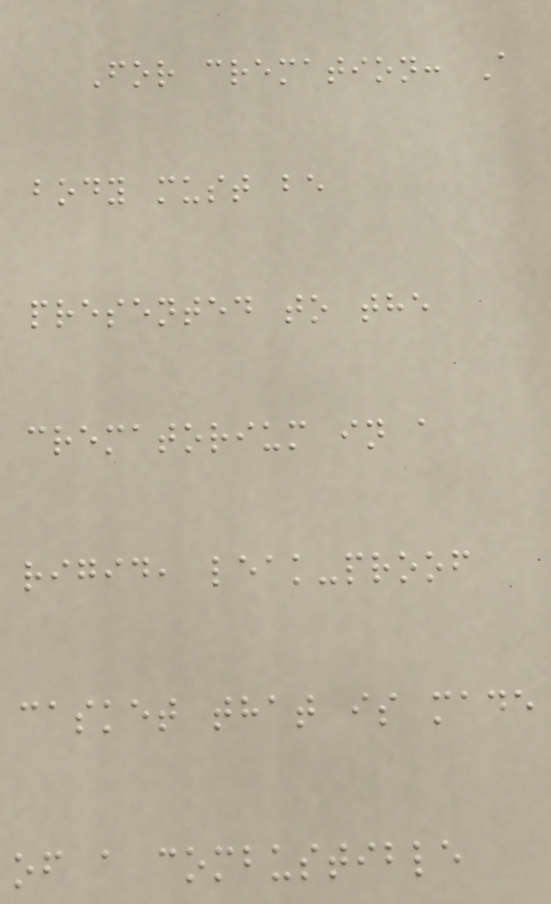For cremation: A
body must be
presented to the
crematorium in a
rigid, leak-proof
casket that is made
of a combustible
